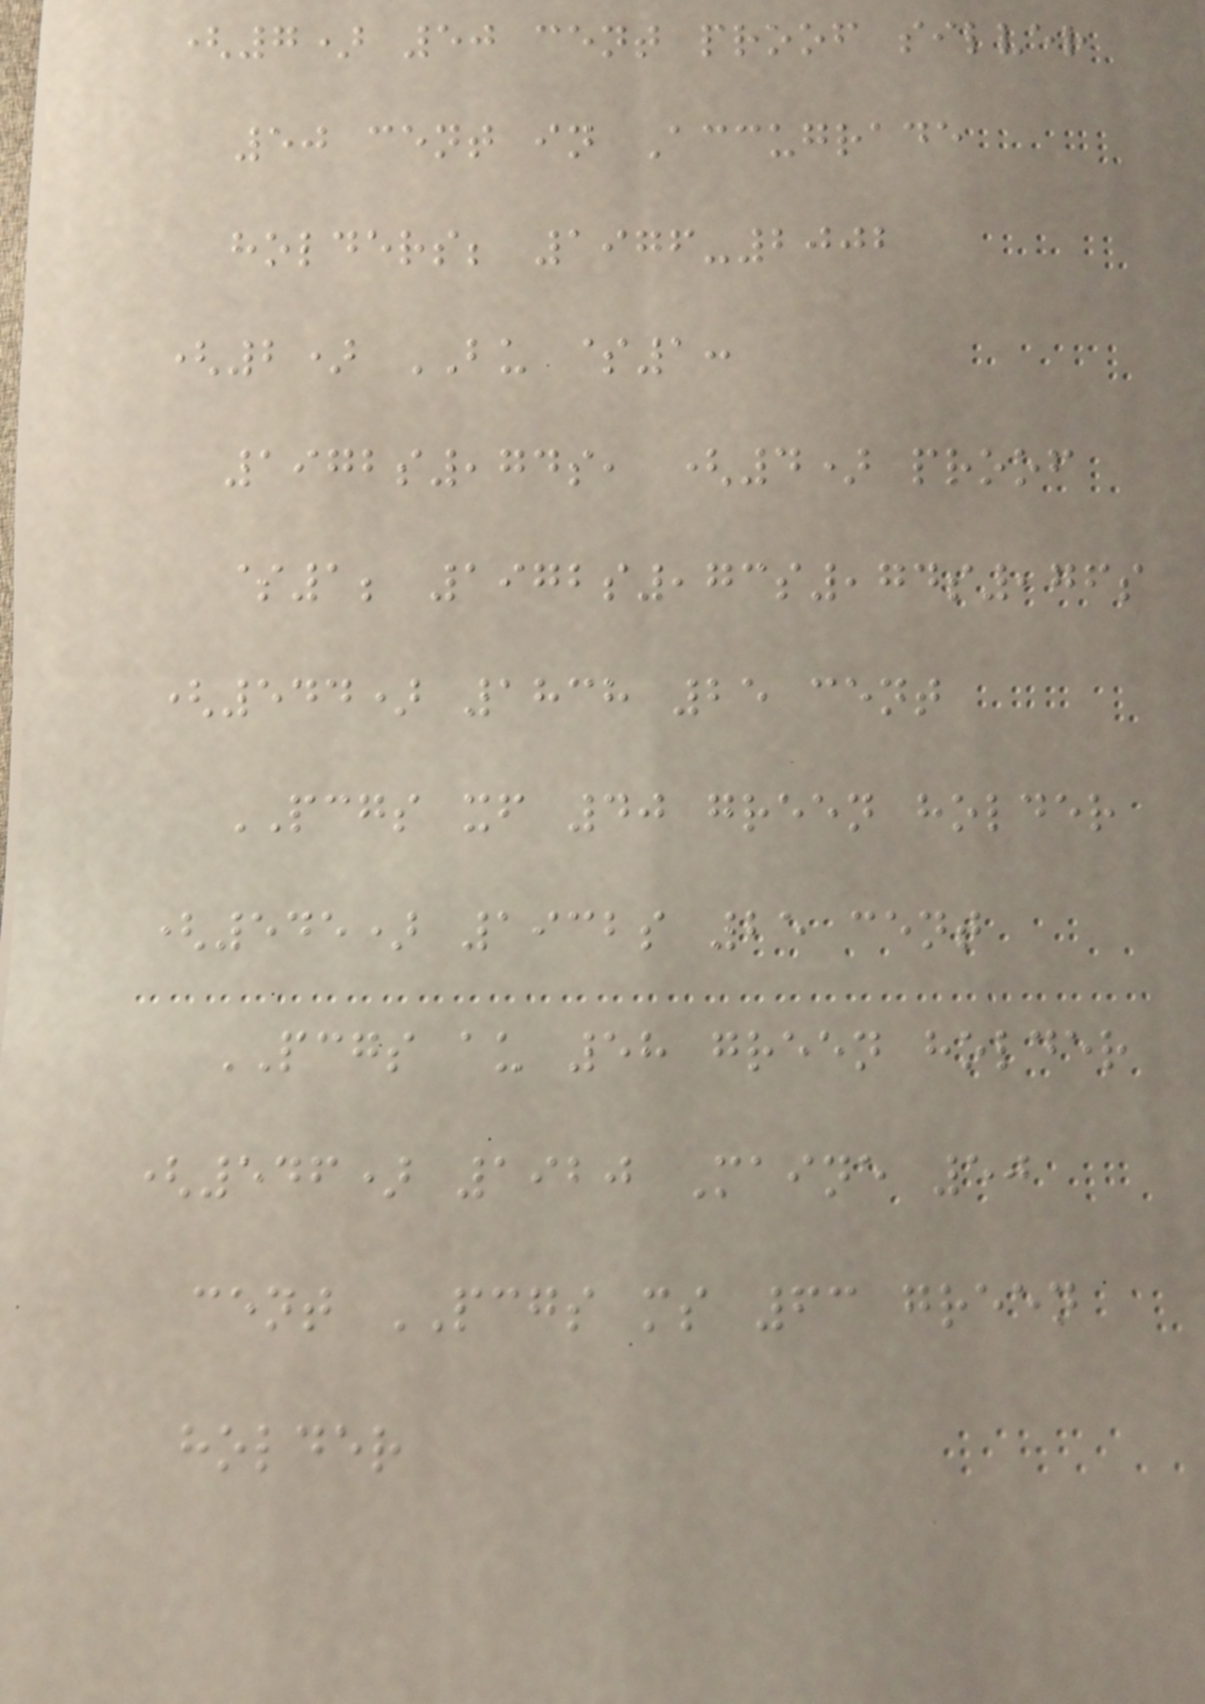(7) 50 cent proof silver
50 cent in Accugrade
holders; 1976-2002
(2) BU $1:
1972s,74s, (4) proof
$1; 1972s,73s,74s,76s
(544) 1838 25 cent
PCGS xf 40 green holder
(545) 1932s 25 cent
PCGS au 58 green holder
(546) 1920 Maine 50
cent PCGS ms 63 green
holder
